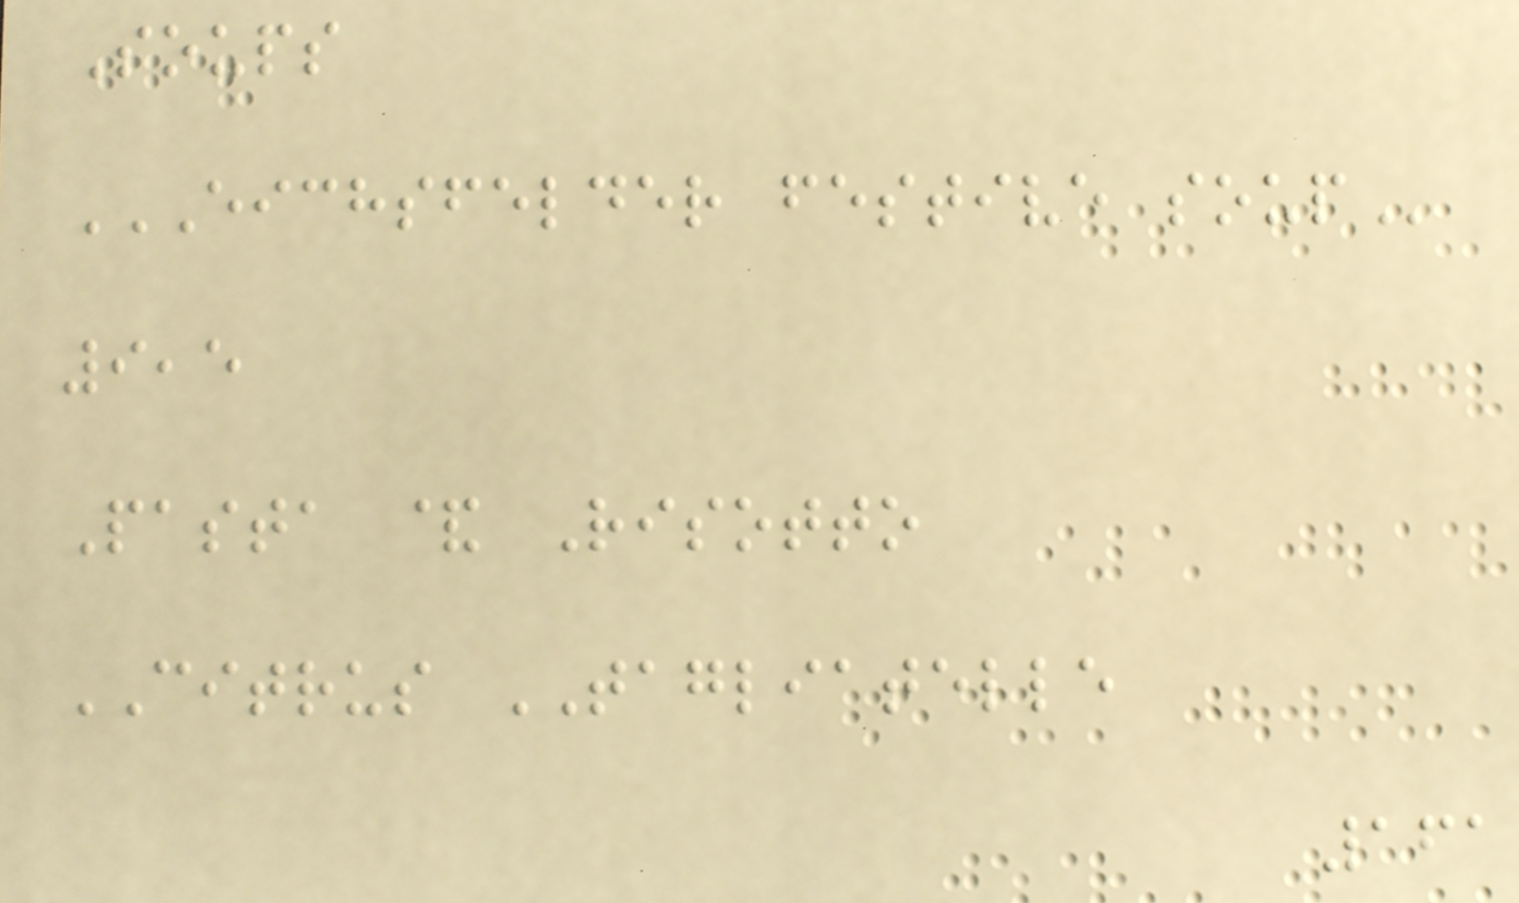Soups
EICHSFELDER FESTIVE SOUP
9,5
Pasta & Risotto
CITRUS TAGLIATELLE
161
